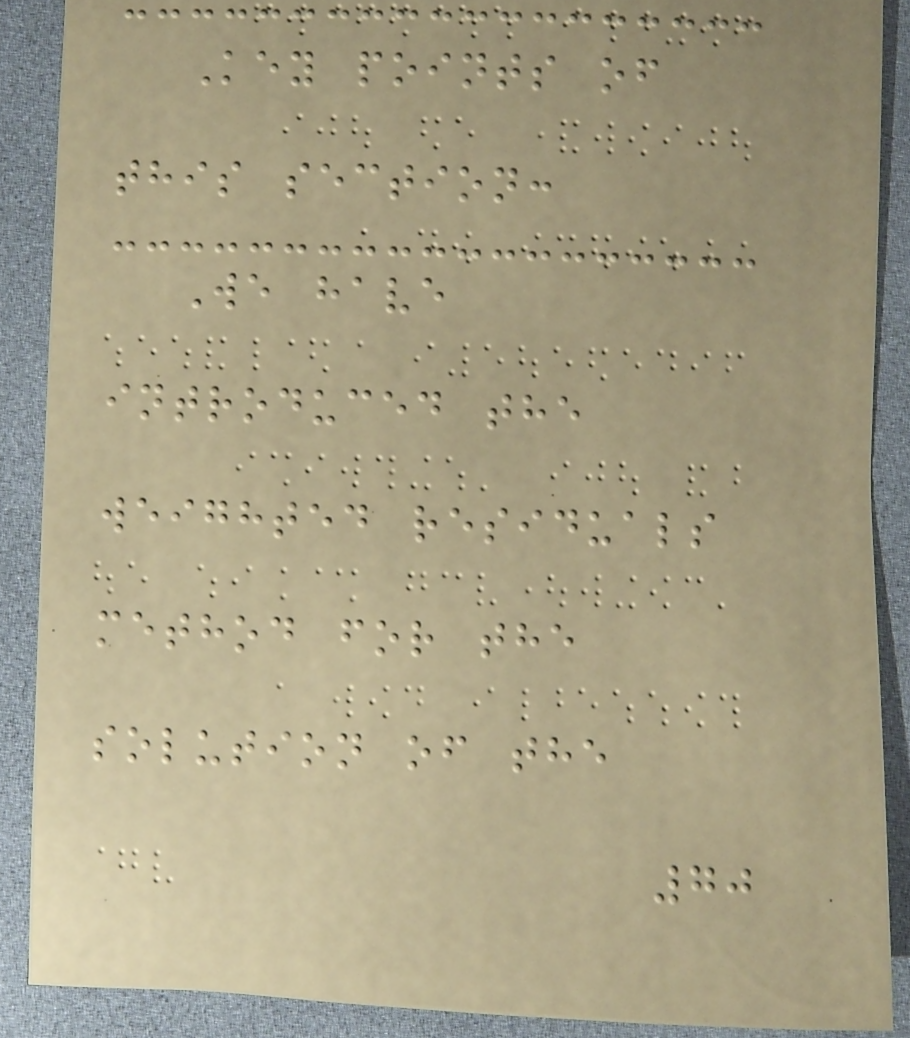Key points of
this section:
We have
introduced the
weighted residuals
method for the
solution of the
70
